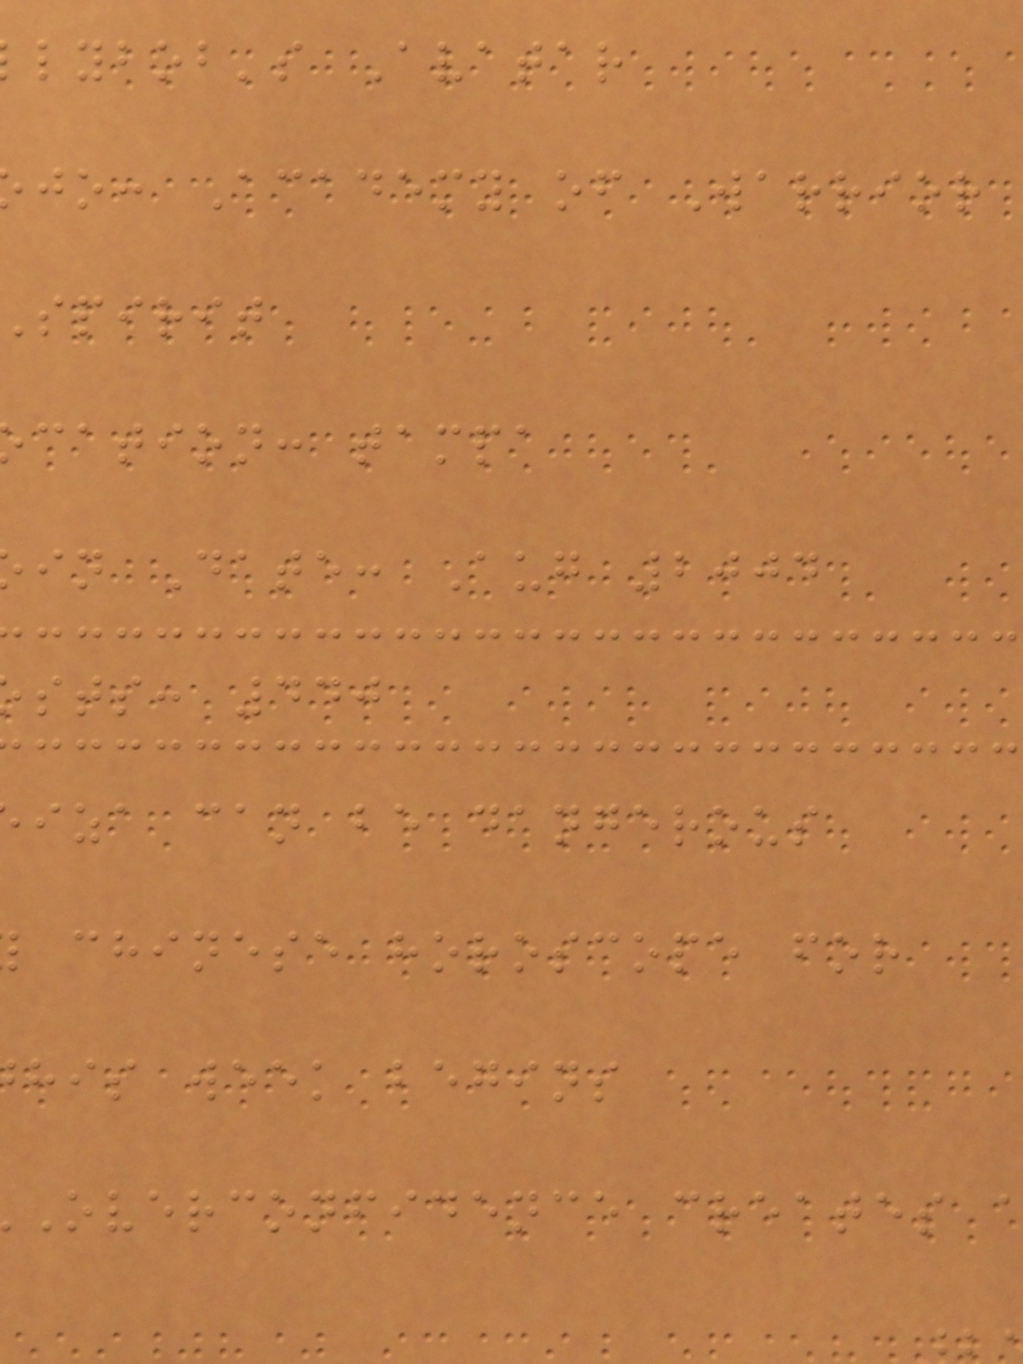lybob's Avatar
jo: Academy of Warrior
spirit
cation: tampa
in Date: Aug 2004
sts: 440
iza can be dangerous
chinese horoscope for
his week begins
Overconfidence creates
